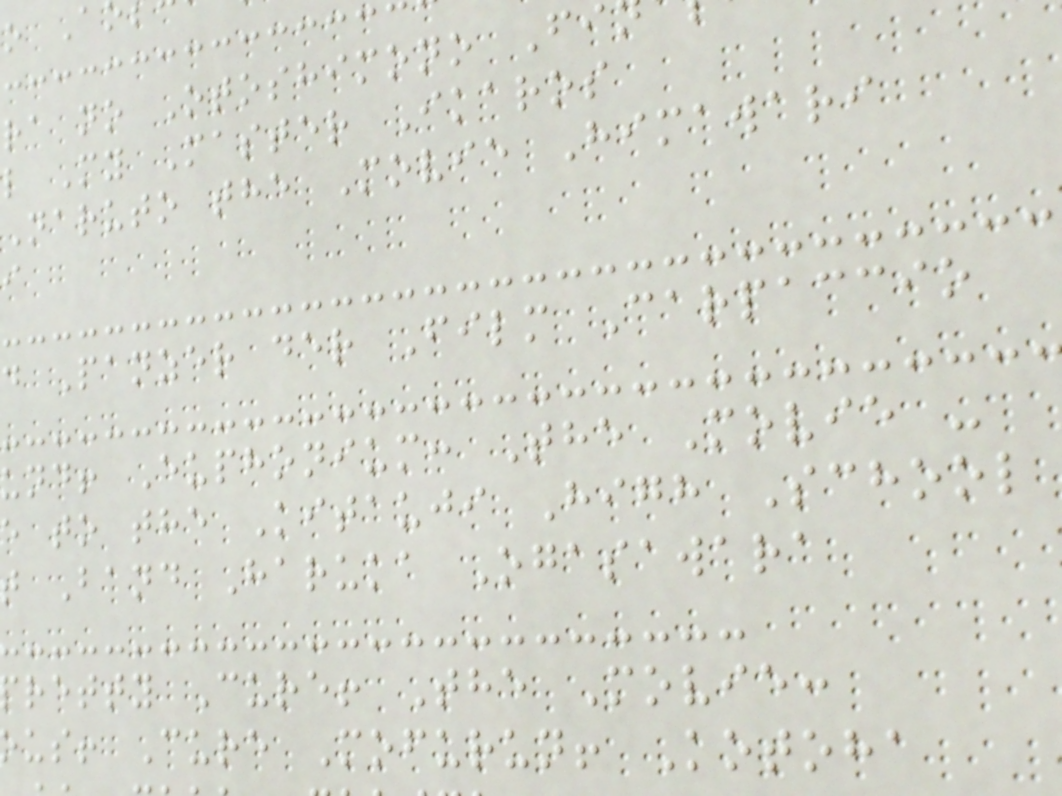ra no Otoshimono Fi
l My Master Ikaros
Naruto the Movie Himawari
d Panzer der Film Carpaccio
und! Euphonium: The Movie -
e to the Kitauji High School
t Band Haruka Ogasawara
retty Cure! The Movie:
us! Cure Mofurun! Kotoha
